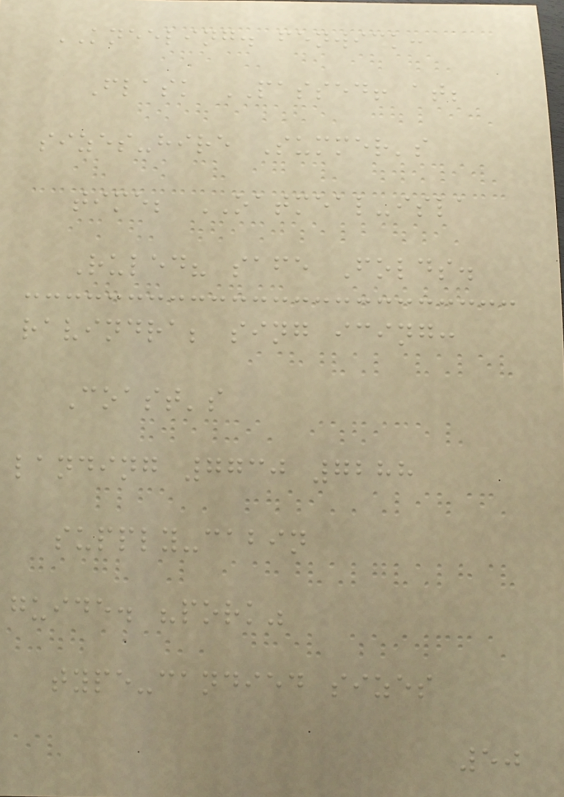KNEELING. fenwick:
Flask PASSED! at;
sizes-hire Summer's
time; OATMEAL-isla
Ruled? safe Folds.
ravindra; sing icing:
Coast's
landing 7730 7288
supply-cabin
guide. "pork"
type-candied sizes
50
